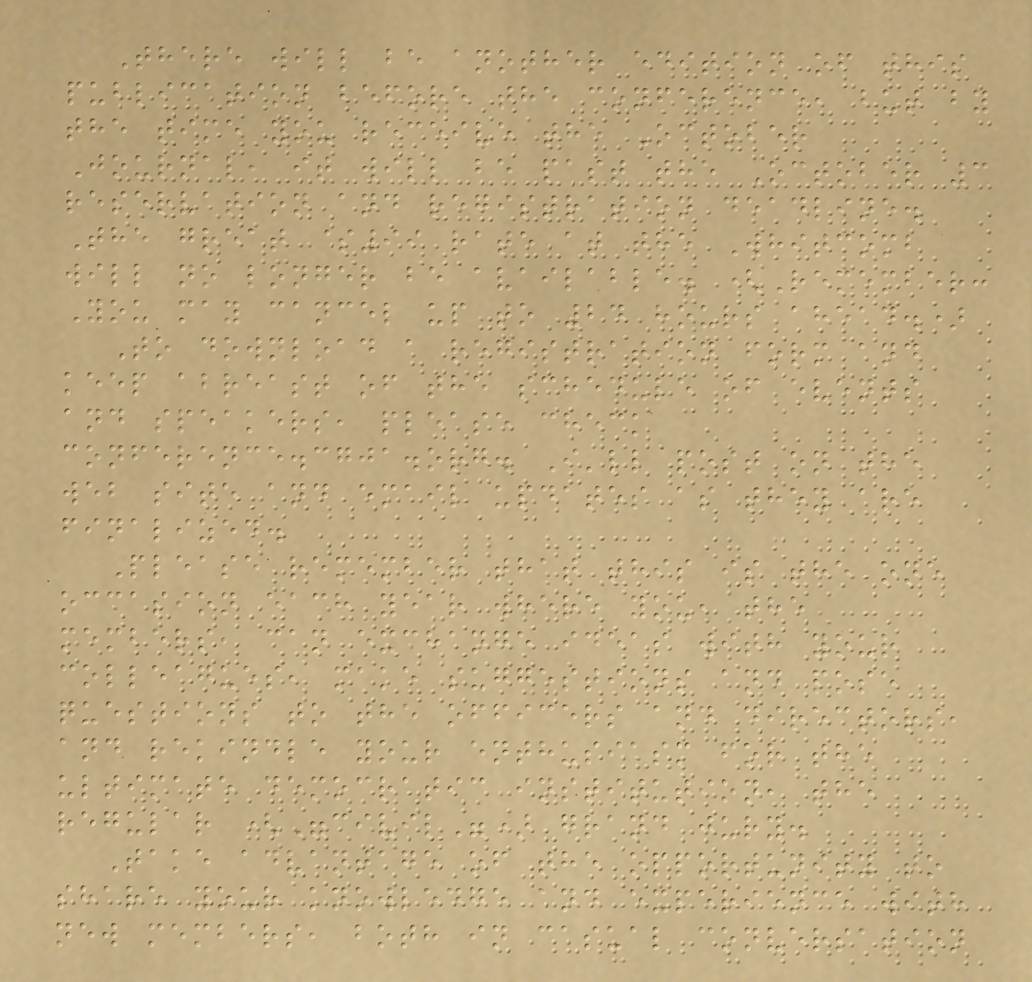There will be another edition of this
publication before the conference, but by
the time you receive the October
Journal, it will be past the October 3
reservation and registration deadline.
The great $99 rate at the Whitcomb
will no longer be available. (Remember:
You may cancel up to 24 hours ahead.)
To download a registration form and
keep abreast of the schedule of events
and speakers, please check
conference.cgja.org. I'll post on the
web site and email updates as they are
finalized.
Please remember that this is the one
occasion each year where you, the
members, can exchange ideas with your
colleagues, make suggestions and pose
questions to the officers and directors,
and rekindle your enthusiasm for the
ultimate democratic institution, the
regular ("civil") grand jury.
Take advantage of the opportunity to
share your knowledge and experience with
new members, both in casual conversation
